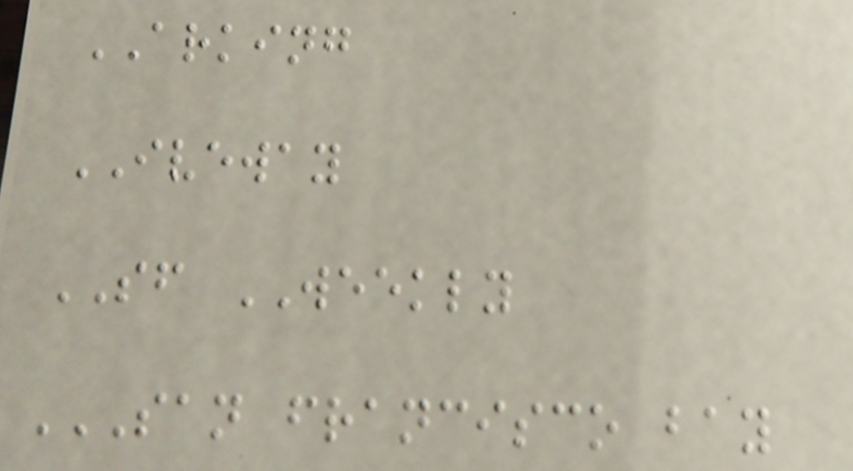ARKING
IVEWAY
SF WEEKLY
SAN FRANCISCO BAY
